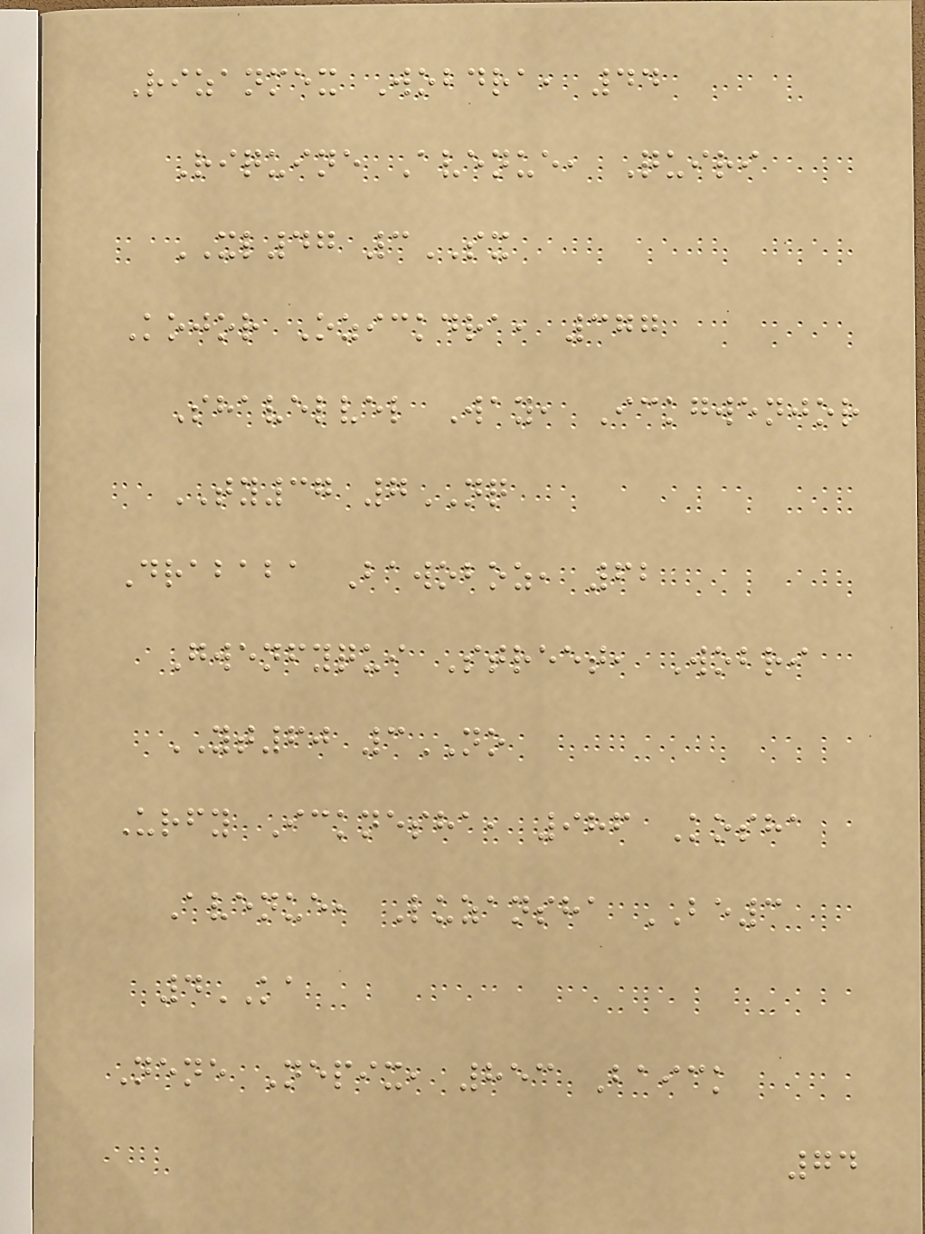Rizanmex Wobdra, 44
Riquine Avenue, Quiri
XL47 3SX
Kojor Ozickdra, 377
Shavelvel Way, Ickgwenjor
TY37 7NQ
Drababa Bawoboz, 62
Gwenfyqui Street, Wobri
YT60 3NO
Urfy Icknesha, 986 Kosha
Avenue, Luzansha BE3
4KA
Nene Nepix, 853 Baick
74
